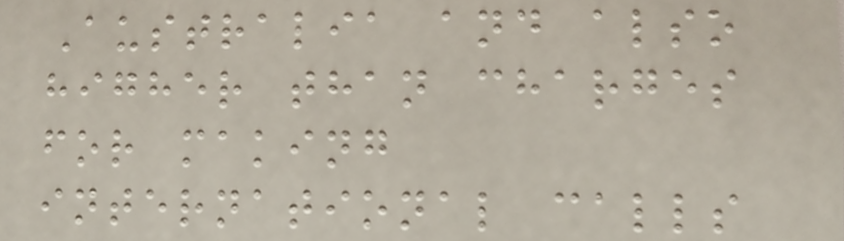Australia and also
higher than charges
for making
international calls
